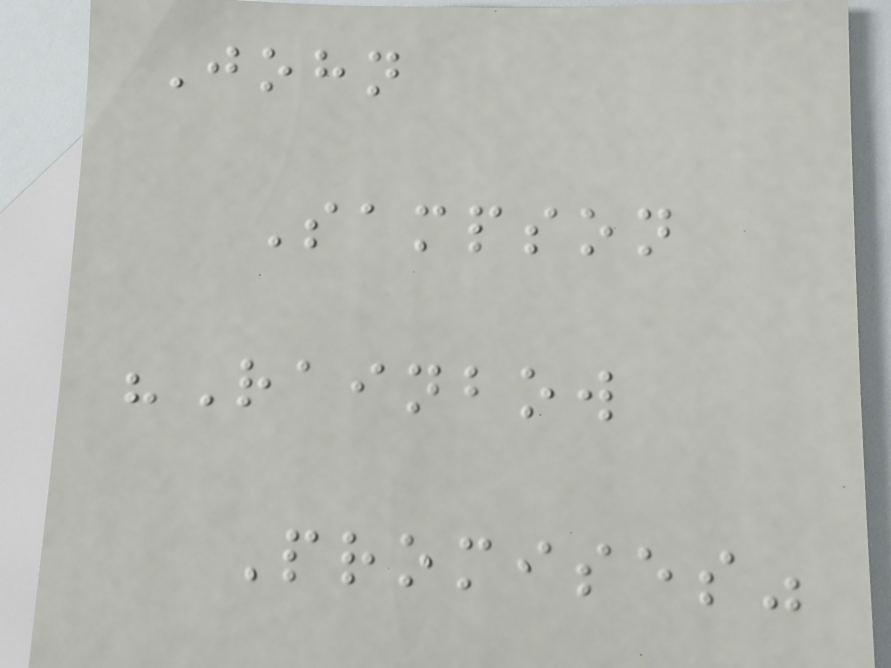John
Sampson
"Rainbow
Promises"
